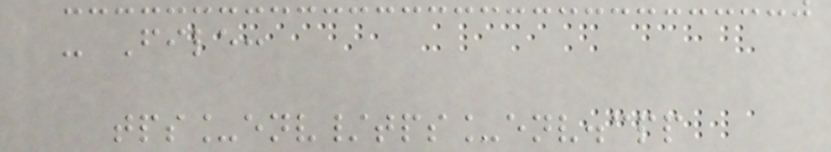- File:
tps_env/tps_env.cpp
